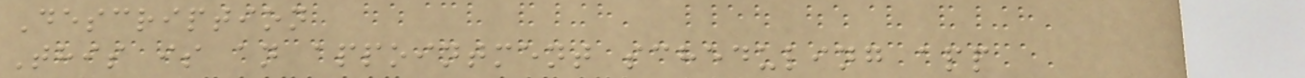Description
This is an appointment scheduling app
